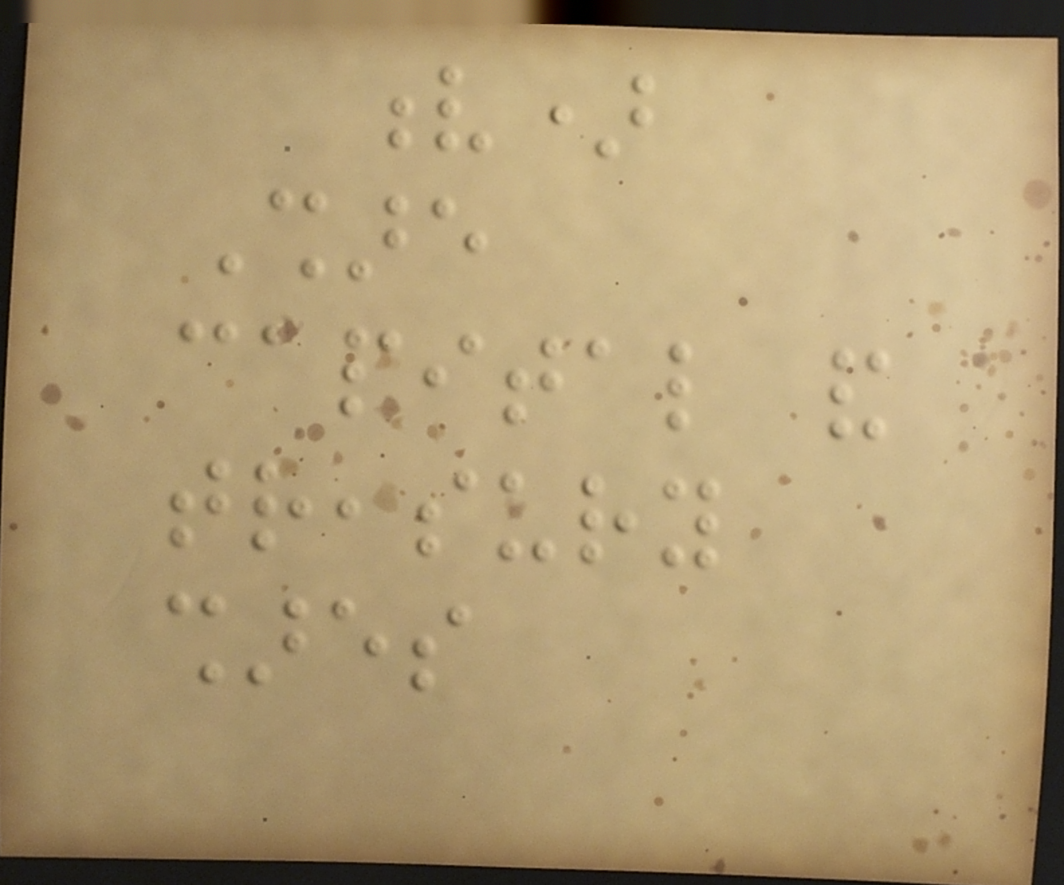v)
Share
capital and
treasury
shares
